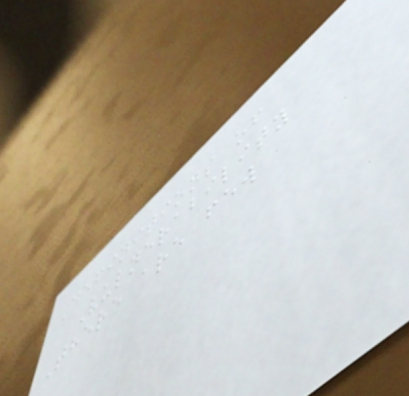Definitions of
Vulnerability
There are few
